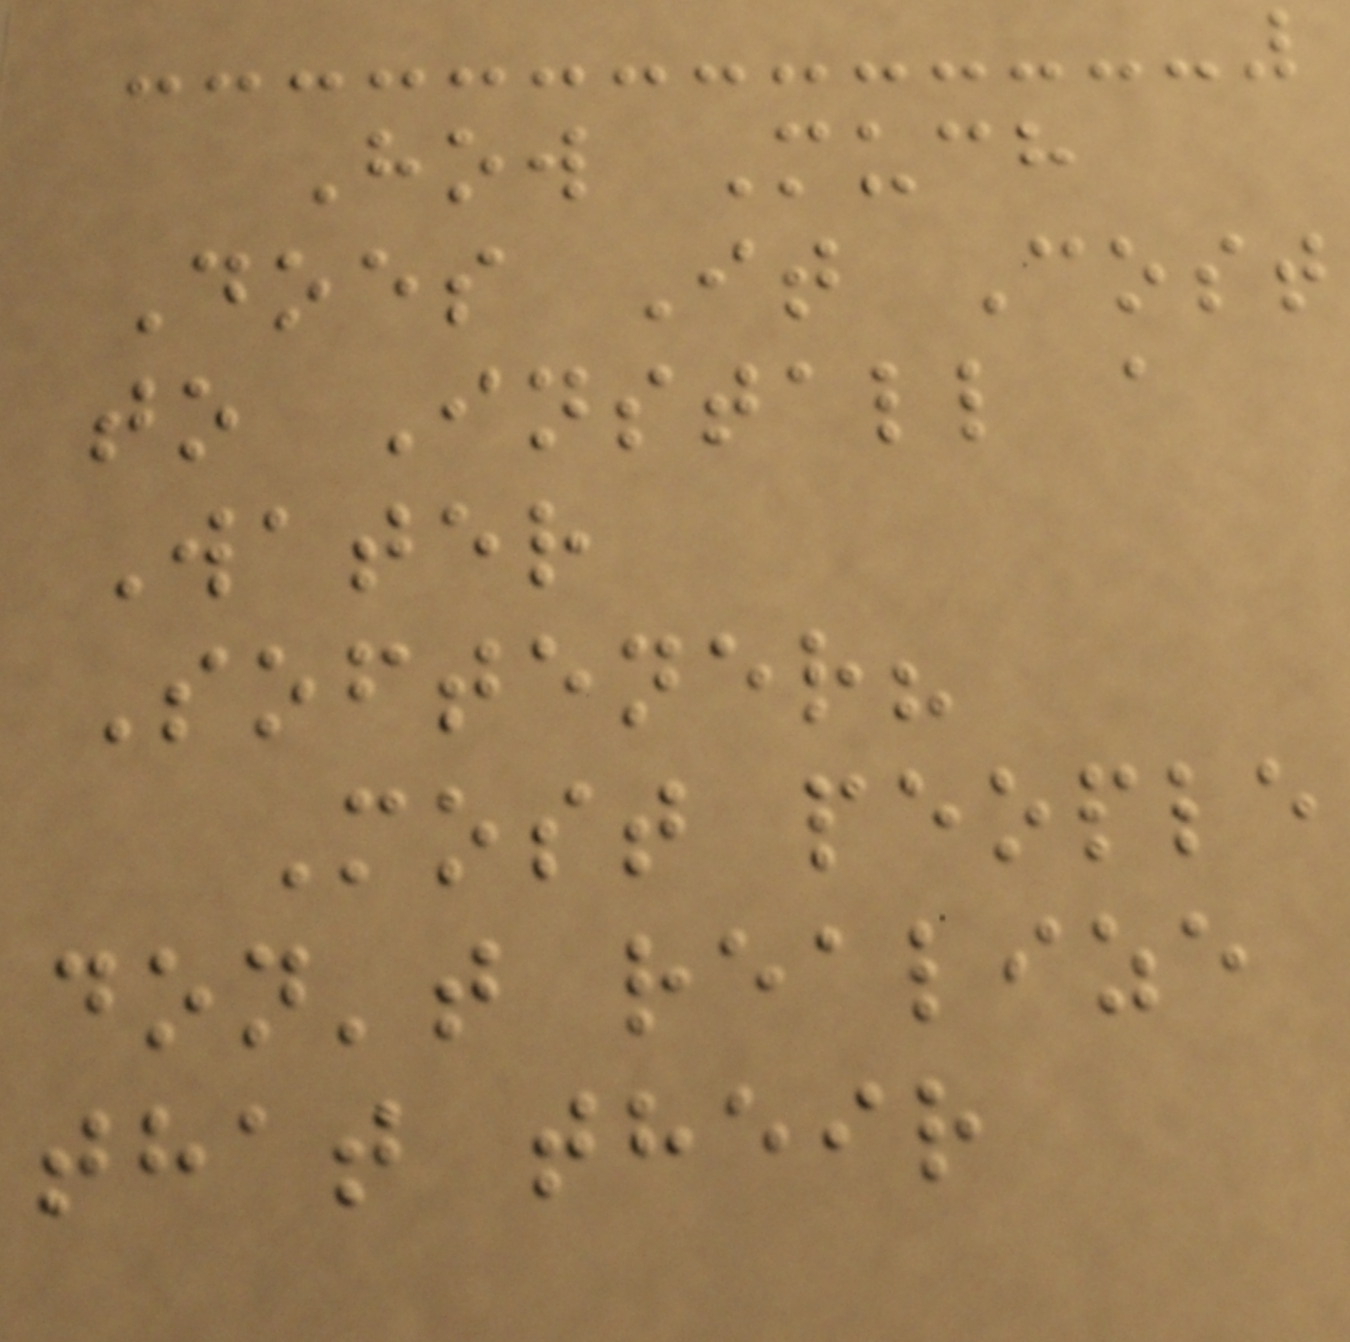How Much
Does It Cost
to Install a
Water
Softener?
Most people
don't realize
that their
